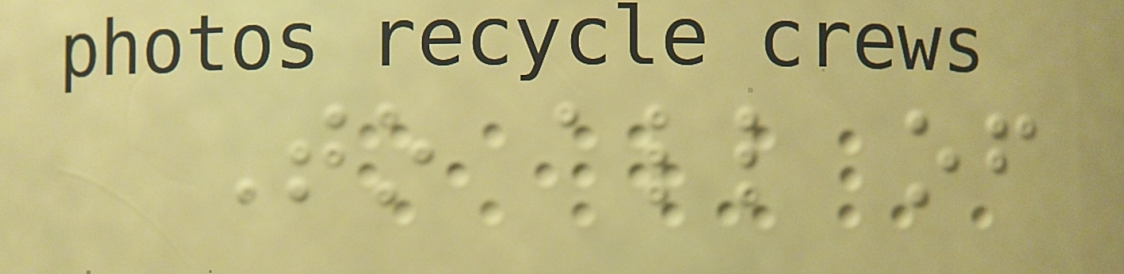To all of
